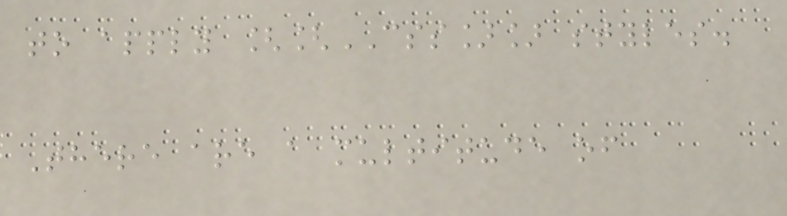to apply [[CSS]] styles.
There are a multitude of
